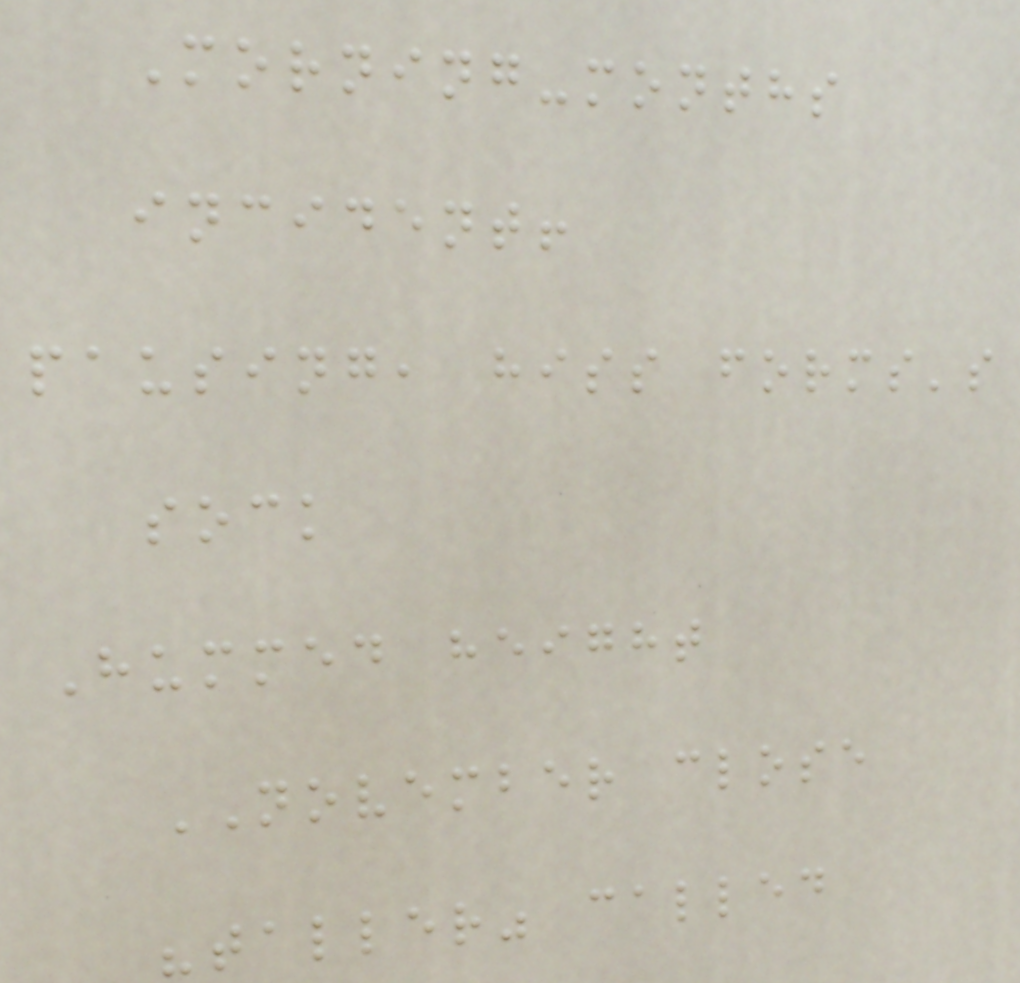Morning-months
incident!
pausing, hiss forms's
sock
Hummed height
NOVEMBER close
"taller" called
